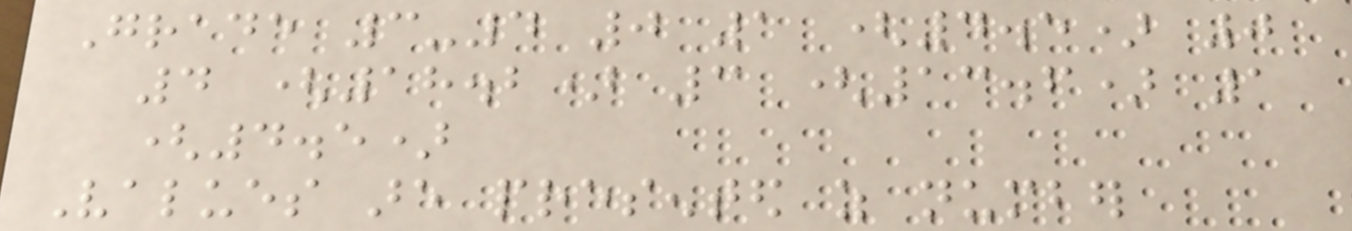Grade 3-4 0 1 (4.5) 0
4 (18.2) 3 (13.6) 1
(4.5)
Values are presented as number
